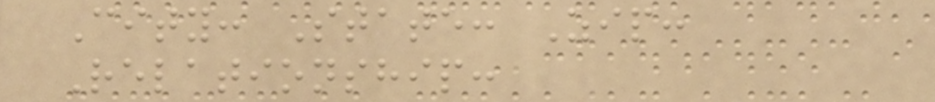City: State: Zip:
Relationship:
